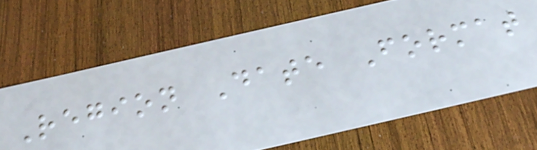Region Date Format
